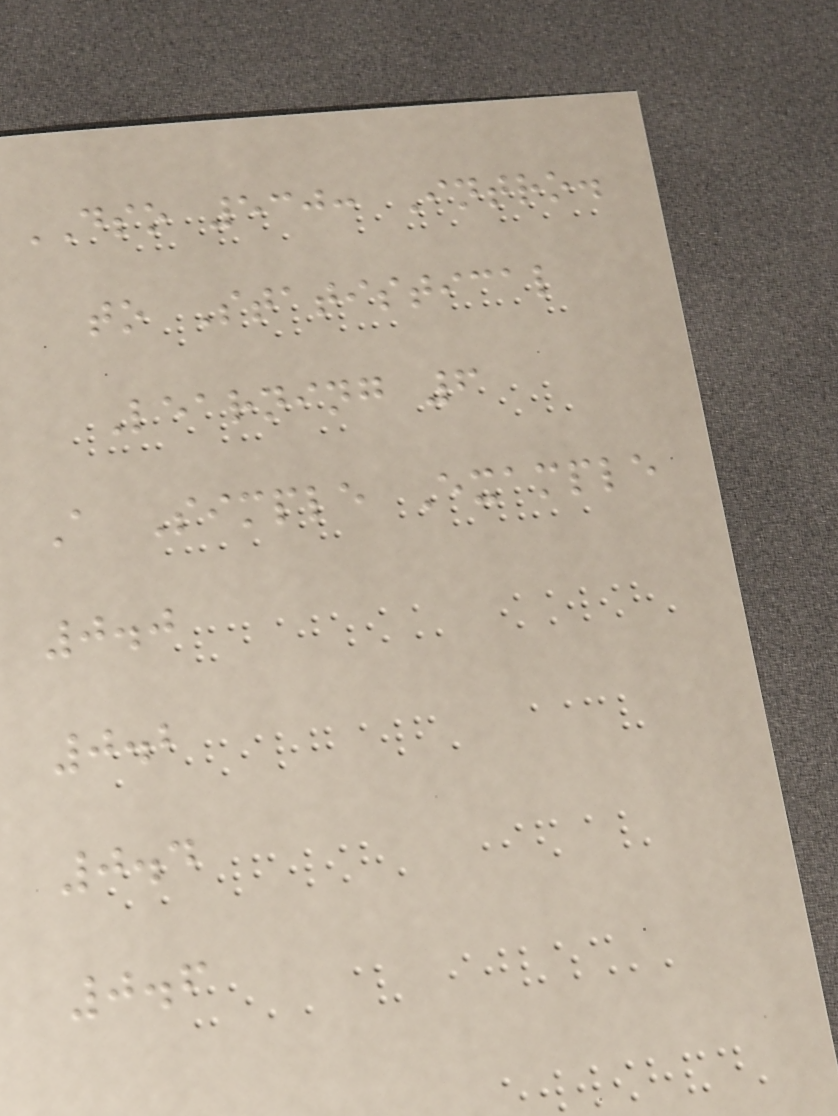DSO 530: Intro.
to Statistical
Learning 6
A Simple Example
0.0
0.2
0.4
0.6
